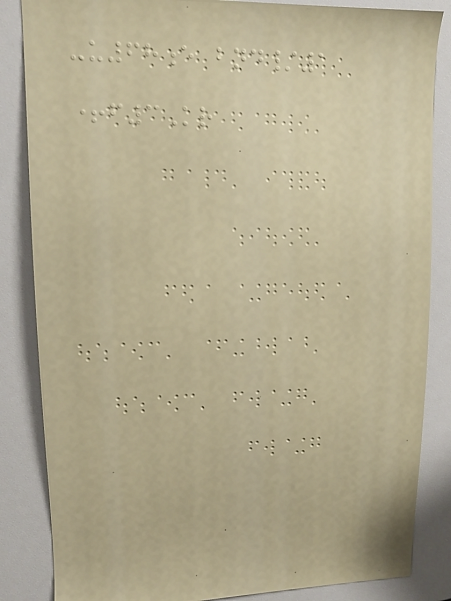-u68e bnd/1
+f3Kr
